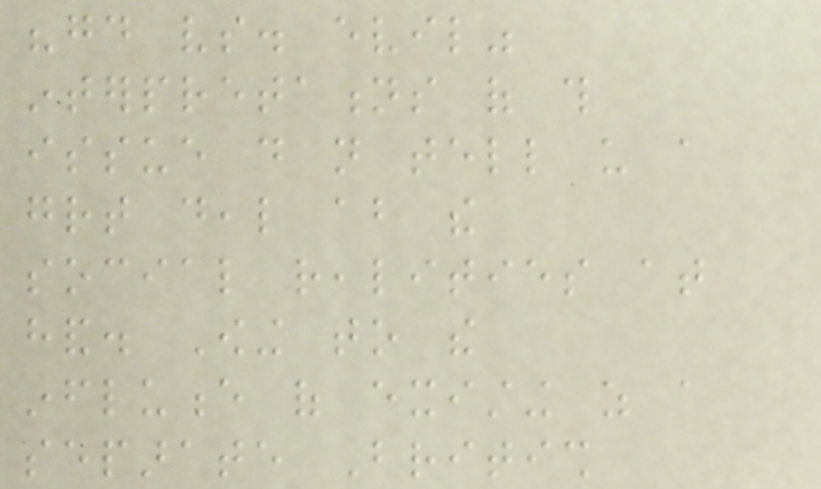"good vs. evil"
interpretations of this
issue do not tell us a
great deal about the
social realities at
hand. Owing to the
influence of existing as a
separate British
